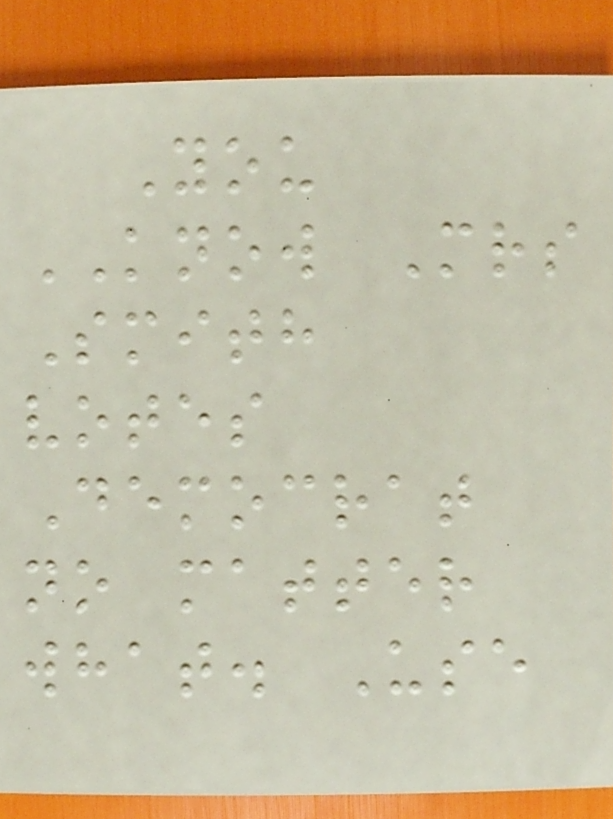You
KNOW Mrs
Smith
votes
Democrat
no matter
what. Use
